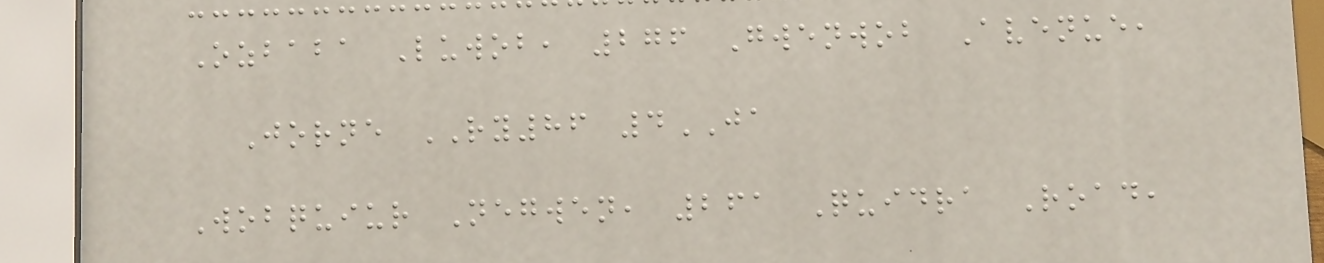Ozbaba Luwob, 276 Gwenwob Avenue,
Jorne RY86 4JA
Wobquiur Negwen, 261 Quidra Road,
